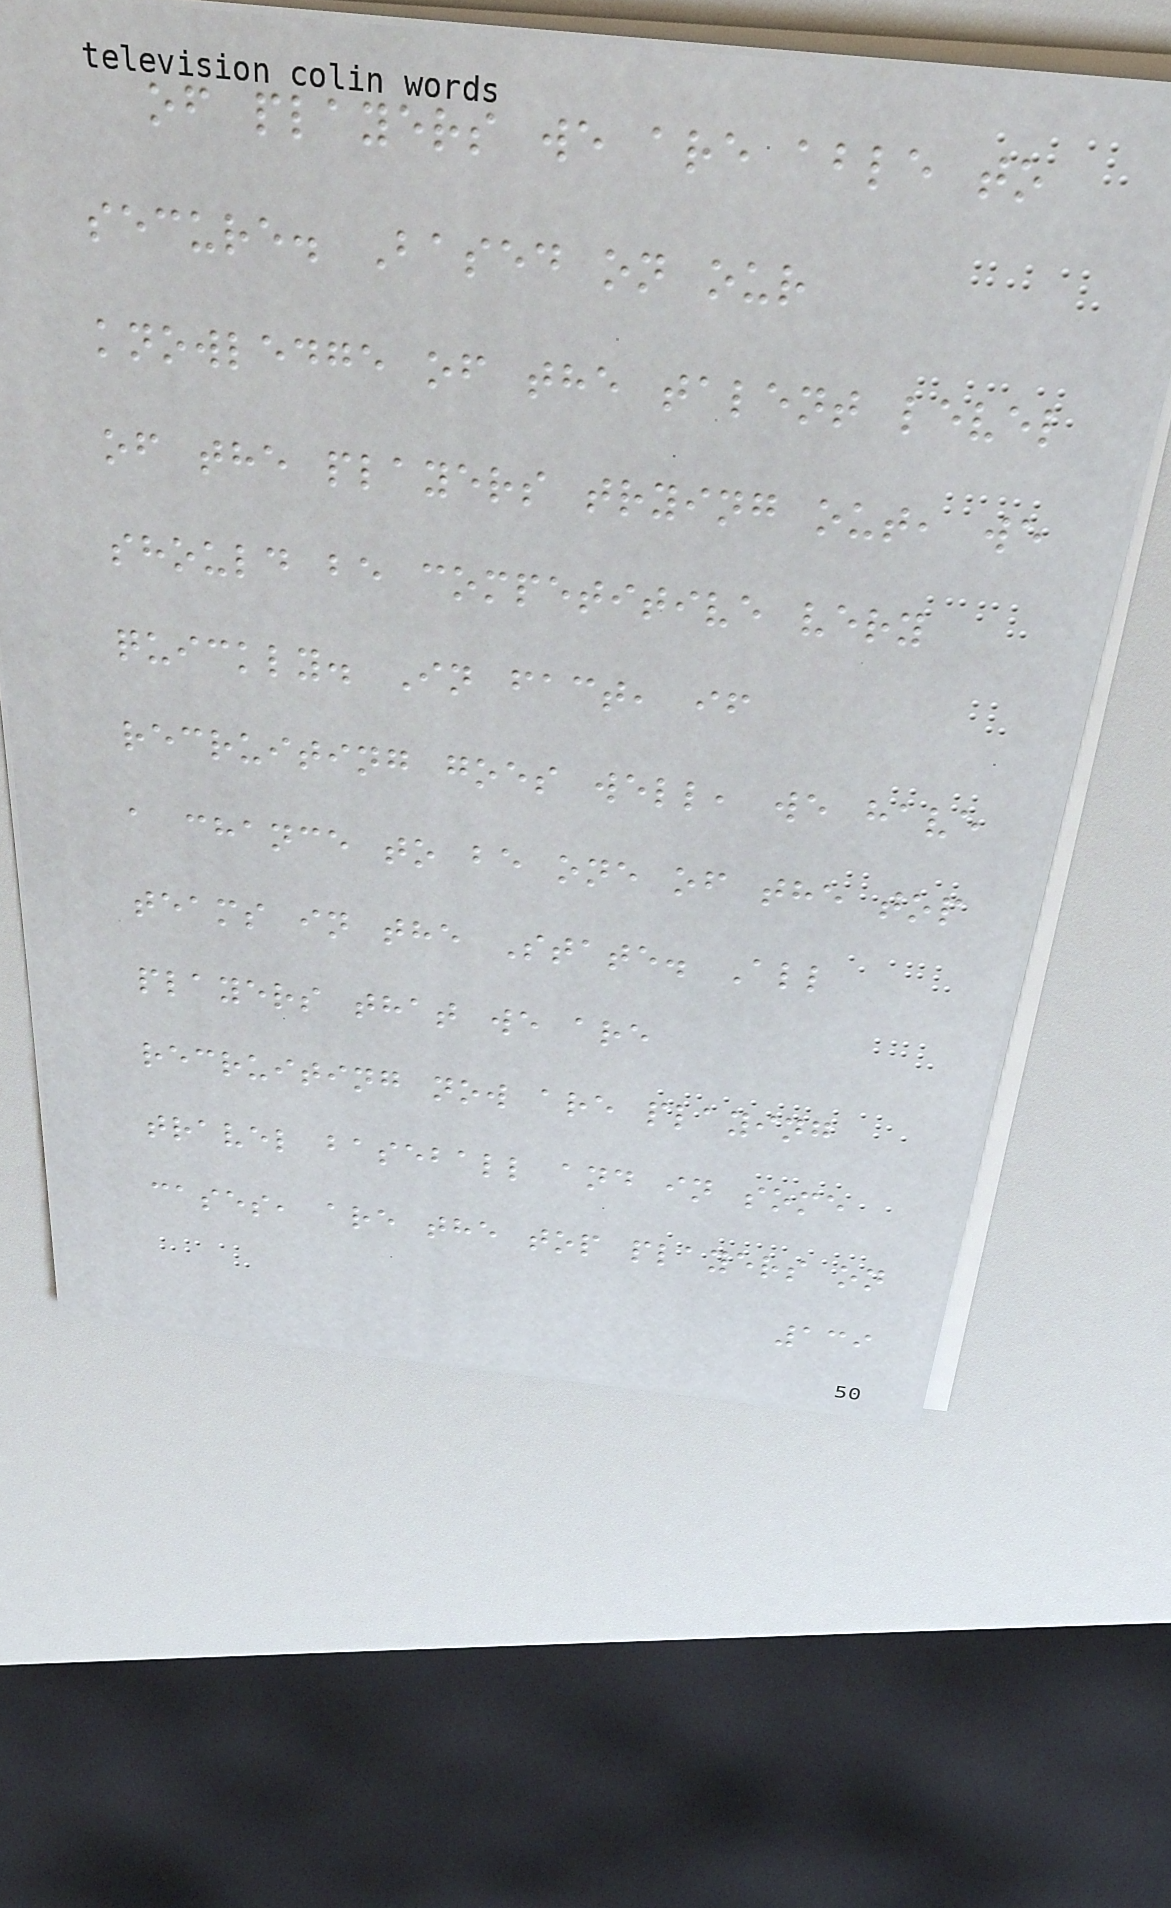of players we are able to
secure. Based on our
knowledge of the talent level
of the players trying out, we
should be competitive very
quickly. In fact, if
recruiting goes well, we have
a chance to be one of the top
teams in the State. All
players that we are
recruiting now are playing
travel baseball and in some
cases, are the top players on
139
